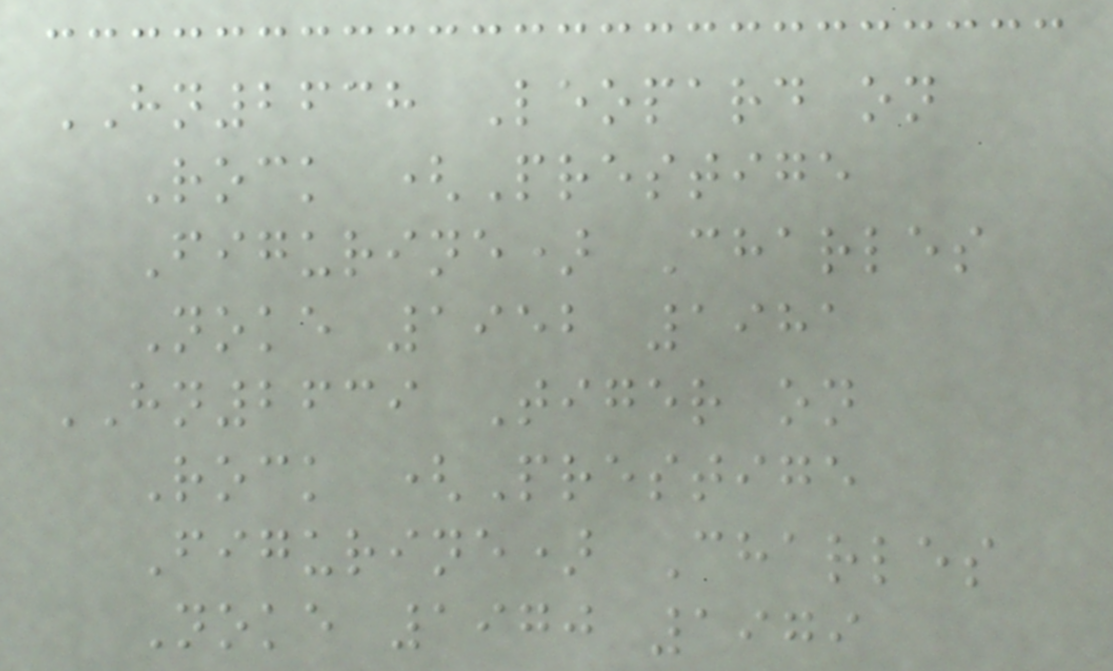HN2638 Leopard on
Rock (Prestige
Figurine) Charles
Noke 1952 1981
HN2639 Tiger on
Rock (Prestige
Figurine) Charles
Noke 1970 1979
